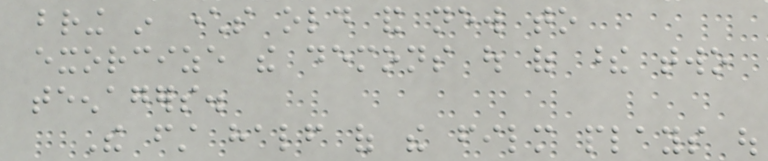bring in characters old and new to
exorcize the demons out of these two
teenagers.
The first half of the film plays out
